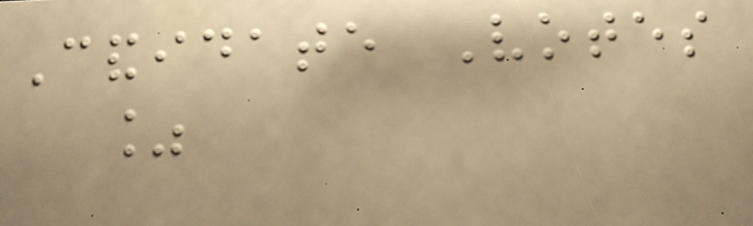Candidate Votes
%
